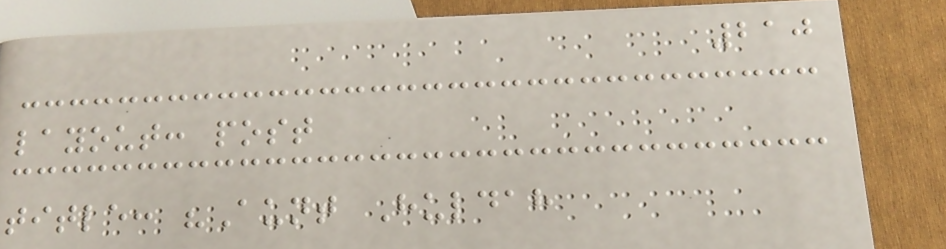210
layout: post
title: "Aunt Huldah
